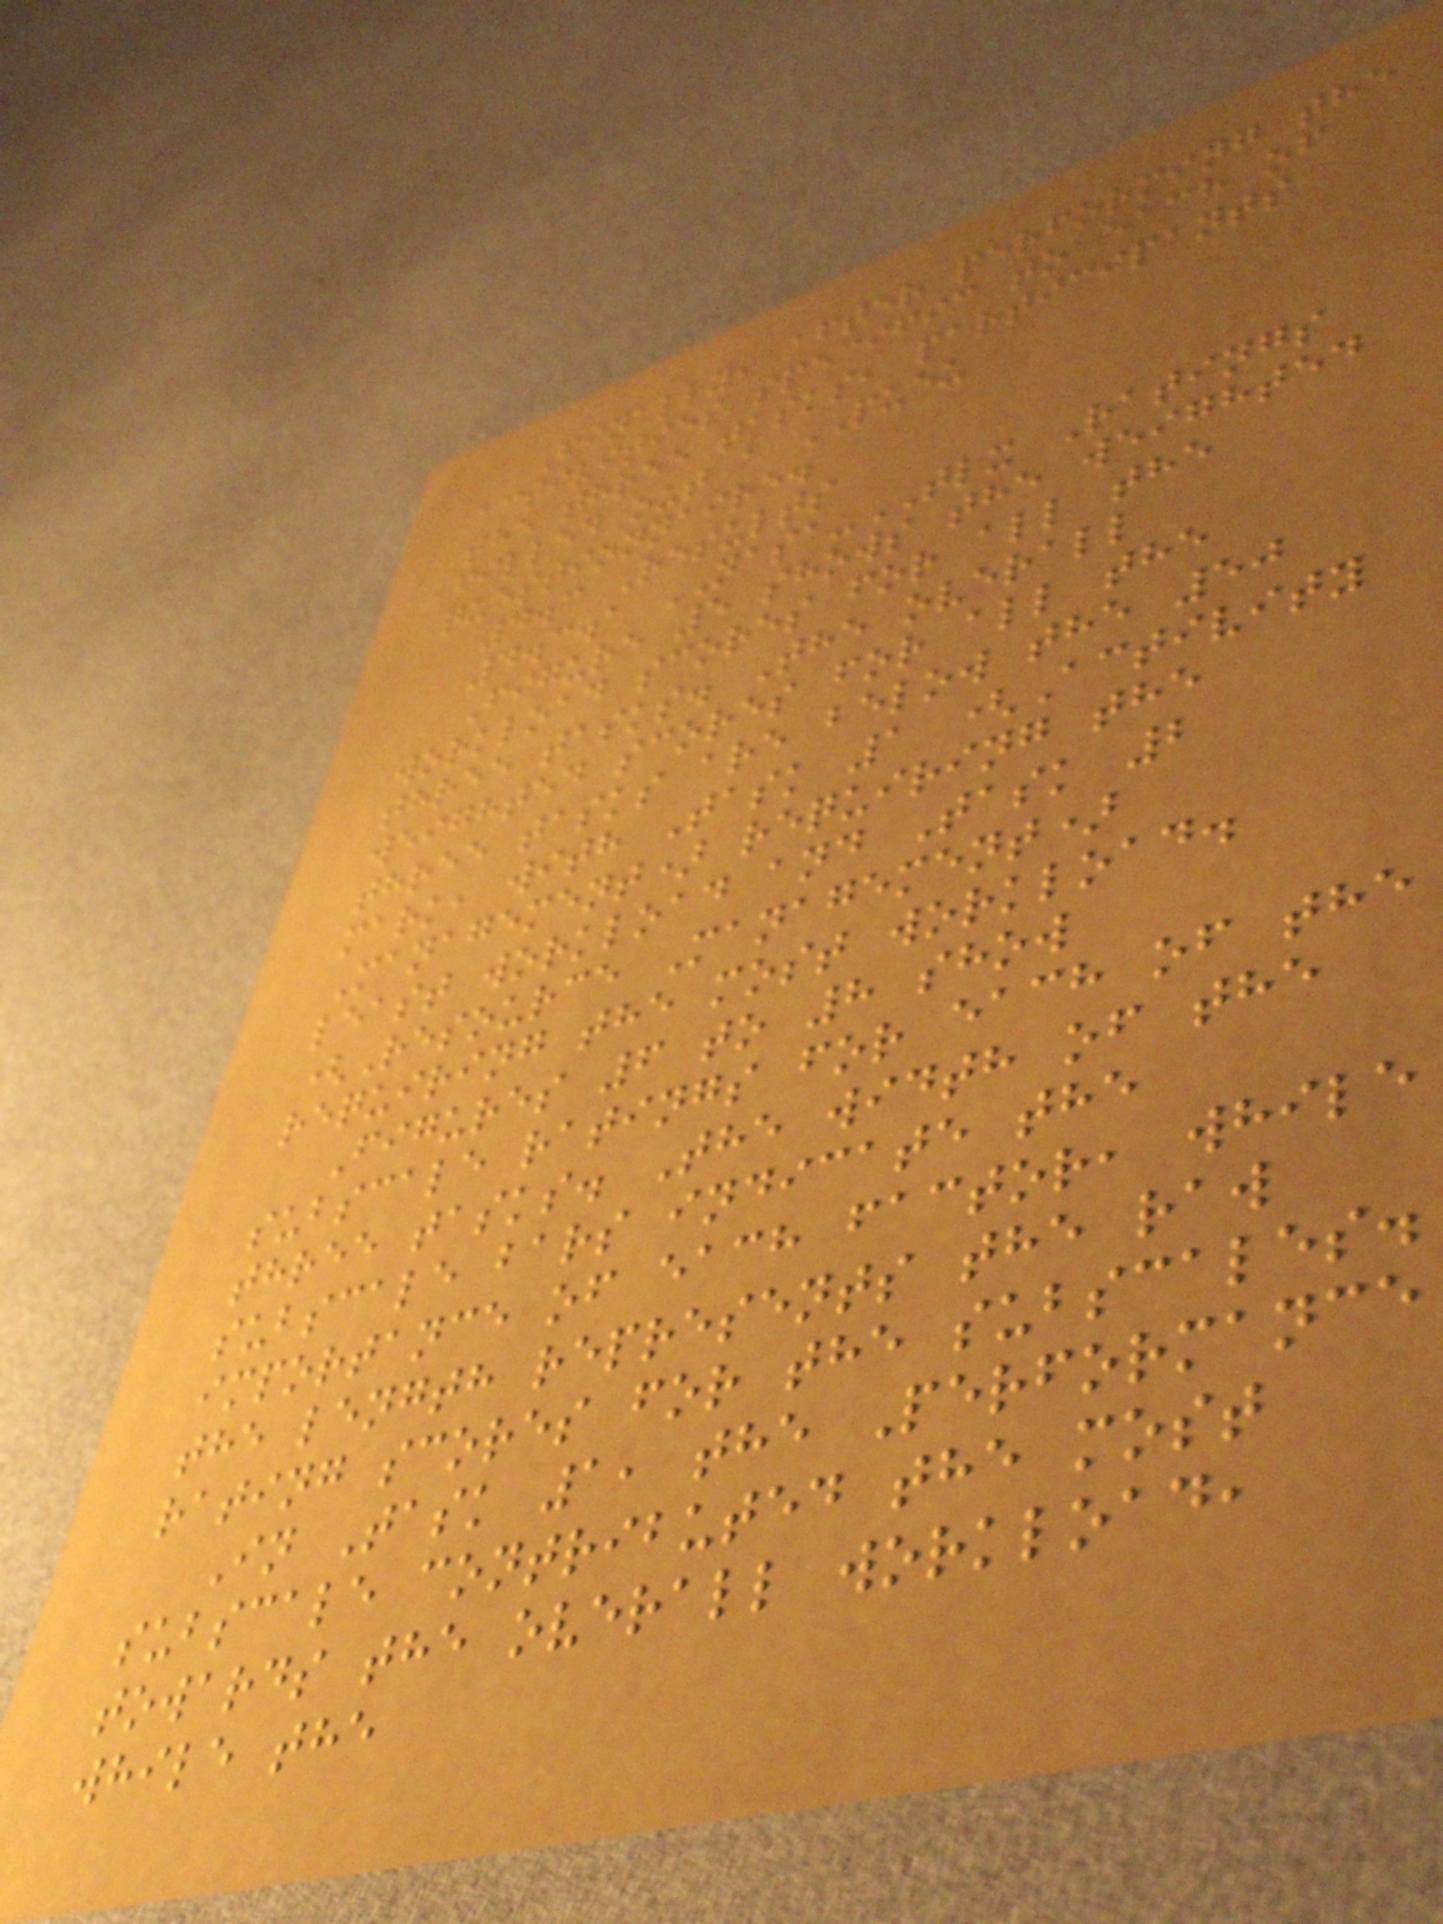Finally, after performing the
activities specific to each of
the three tasks, participants
filled out a PUEU
questionnaire.
4.3 Results
4.3.1 NASA-TLX Ratings
Figure 5 shows the weighted
workload scores for all the
three tasks. The overall
weighted scores for all the
three tasks are below the 50
mark, with Task 1 (Activity
Management) requiring the
least workload and Task 2
(Resource Management)
requiring the most workload.
Figures 6 to 8 show
subscale ratings for each of the
three tasks. The width of the
subscale bars indicate the
importance of each factor, while
the length represents the raw
rating scores for the subscales.
In Task 1, the Performance
subscale contributed the most
towards the overall workload,
while the
